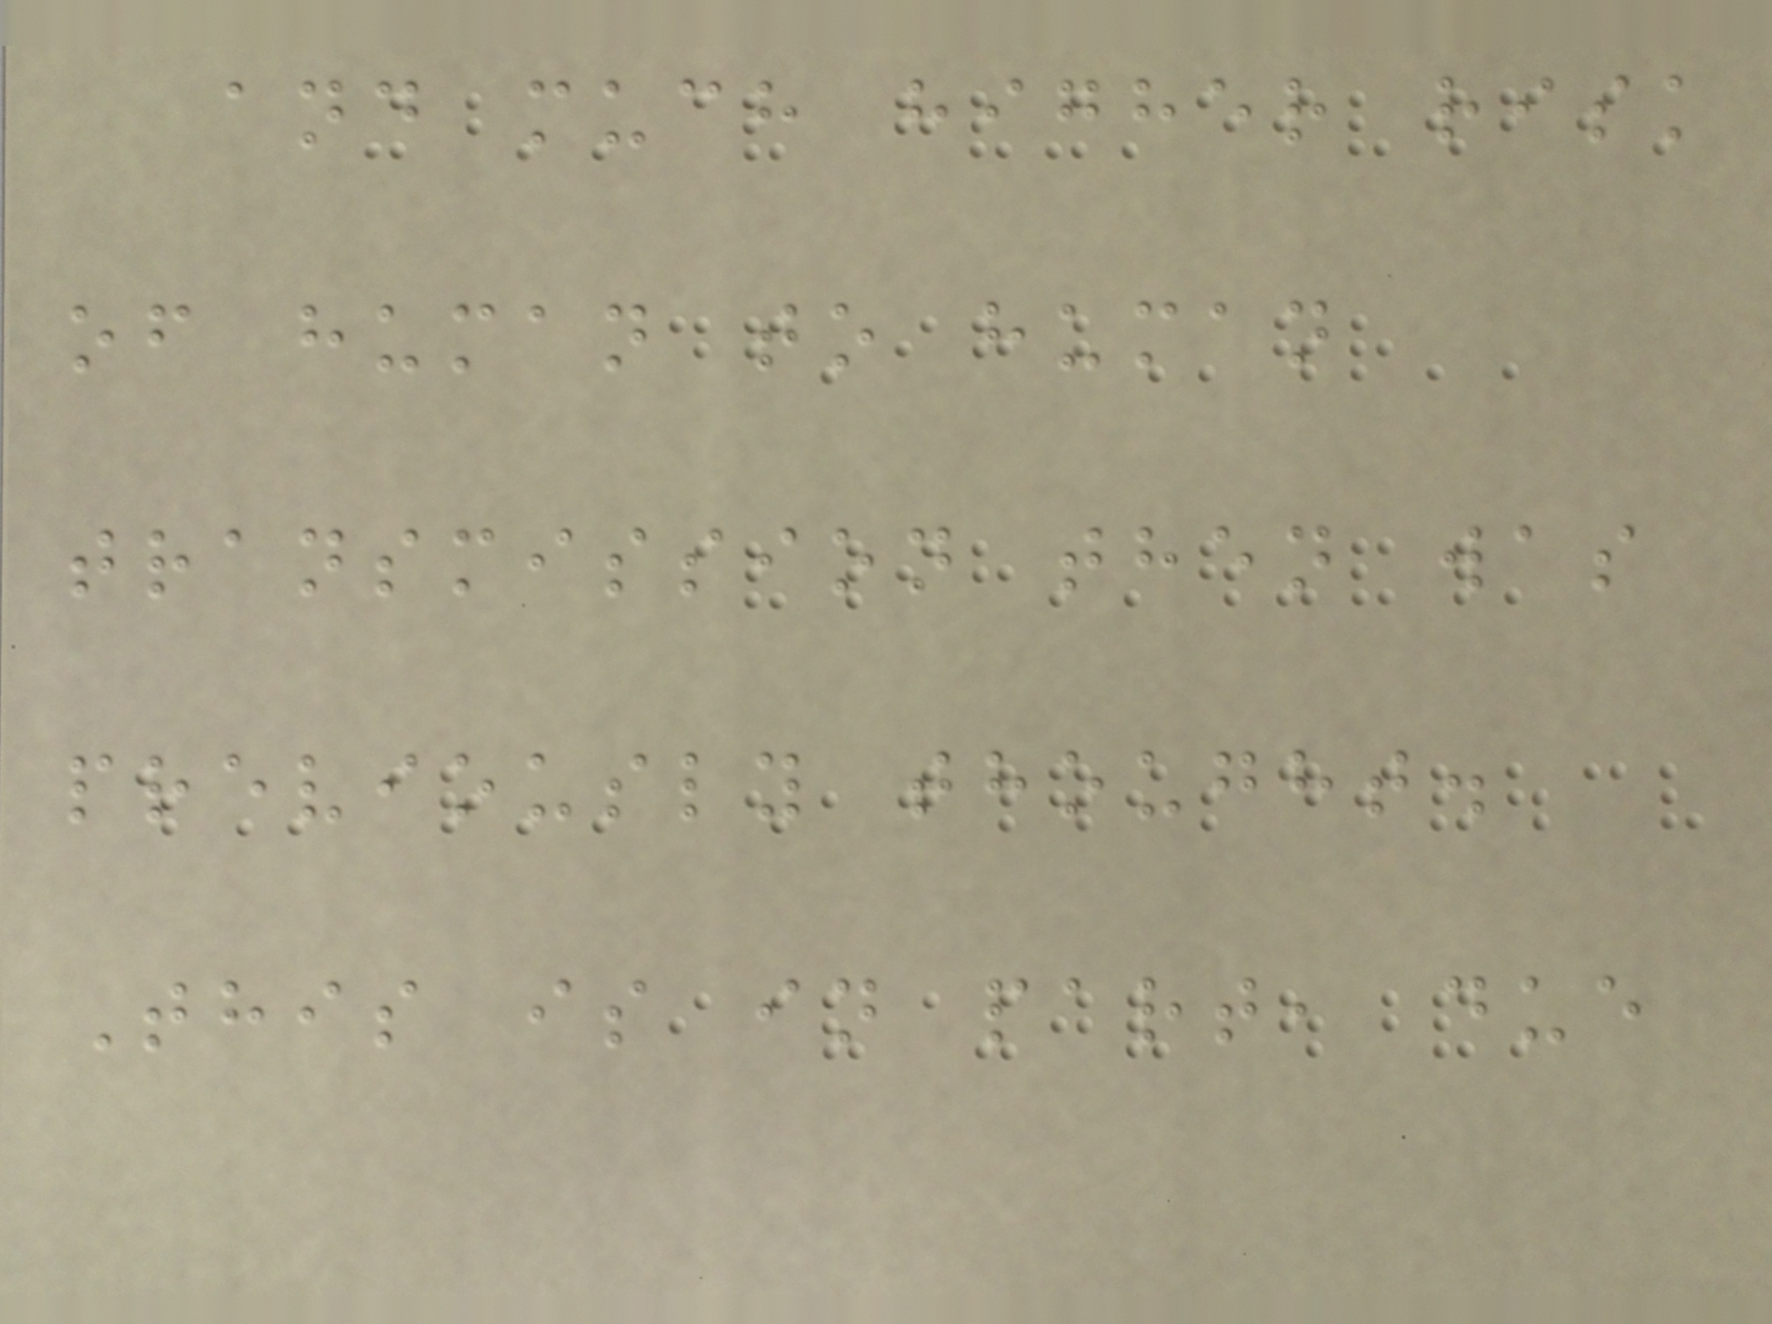and much higher risk
of human to human
transmission then was
previously thought.
This is in part, due
